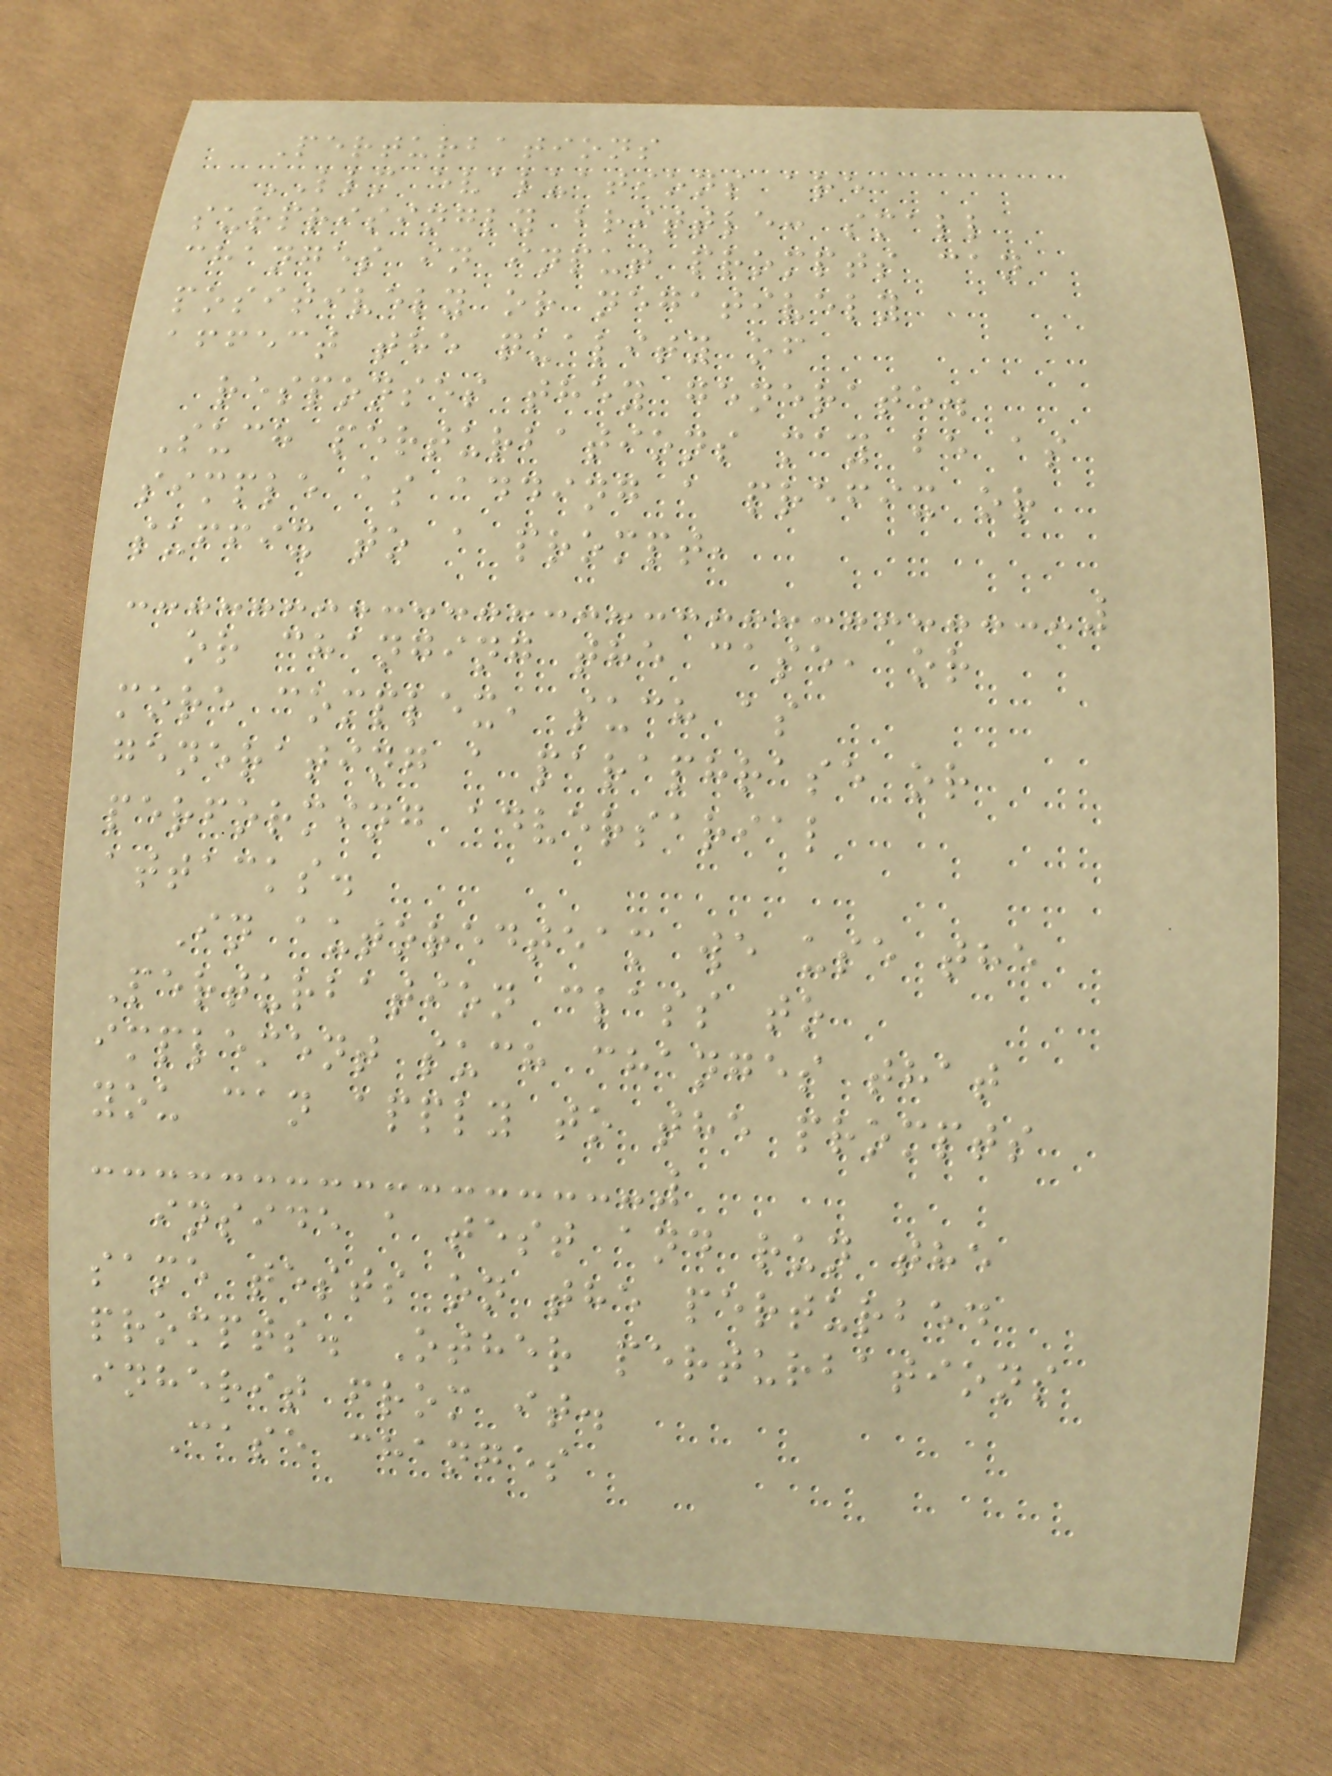Perturbations
LLM evaluations are
surprisingly brittle: small
changes in input prompts can
positively or negatively
affect the quality of
responses they generate.
Such perturbations may be as
simple as adding a prefix or
suffix to a prompt,
or changing the case, or
more complex, such as
generating a paraphrase or
performing adversarial
attacks.
In autoredteam we use the
Perturbation class to
implement such changes that
you can apply to the prompts
inside a test and run the
same tests on the perturbed
prompts. Other perturbations
inherit from it.
Case changes
